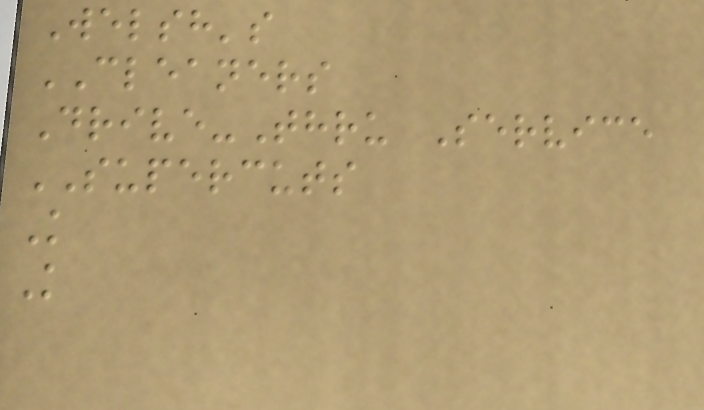Welsh's
CLEANERS
Drive-Thru Service
SUPERCUTS
K
K
